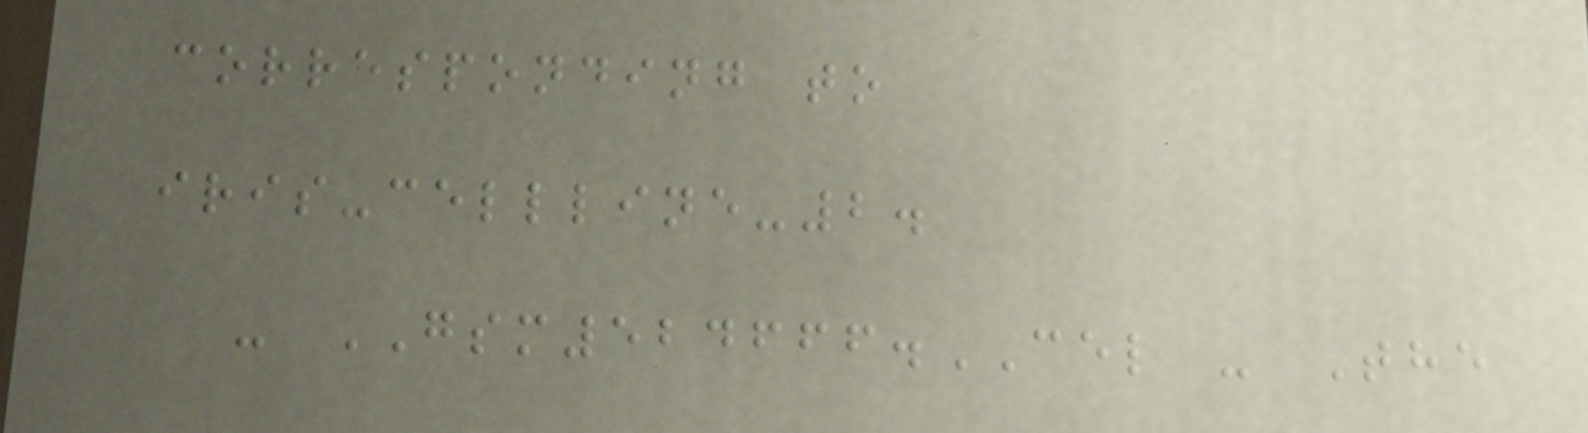corresponding to
iris-cellline-2.
- GSM524666.CEL - The
